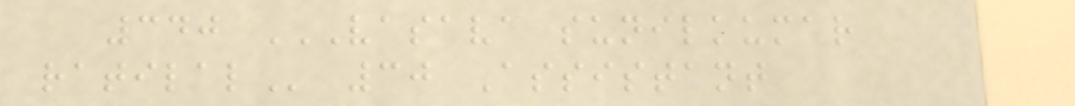340 VASAVA SUNILKUMAR
RATILAL 30 Assistant
